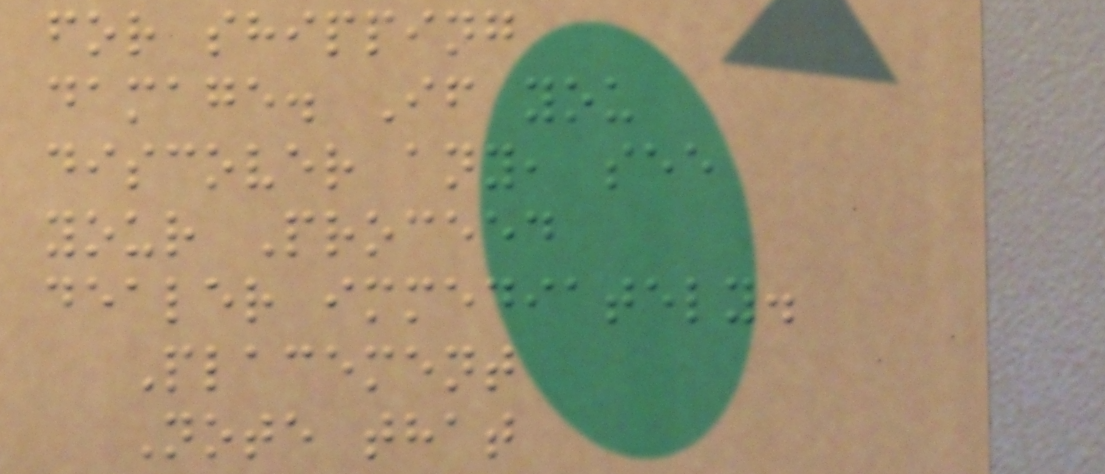for shipping
damage. If you
discover any, see
your Proceed
dealer immediately.
Placement
Note that
